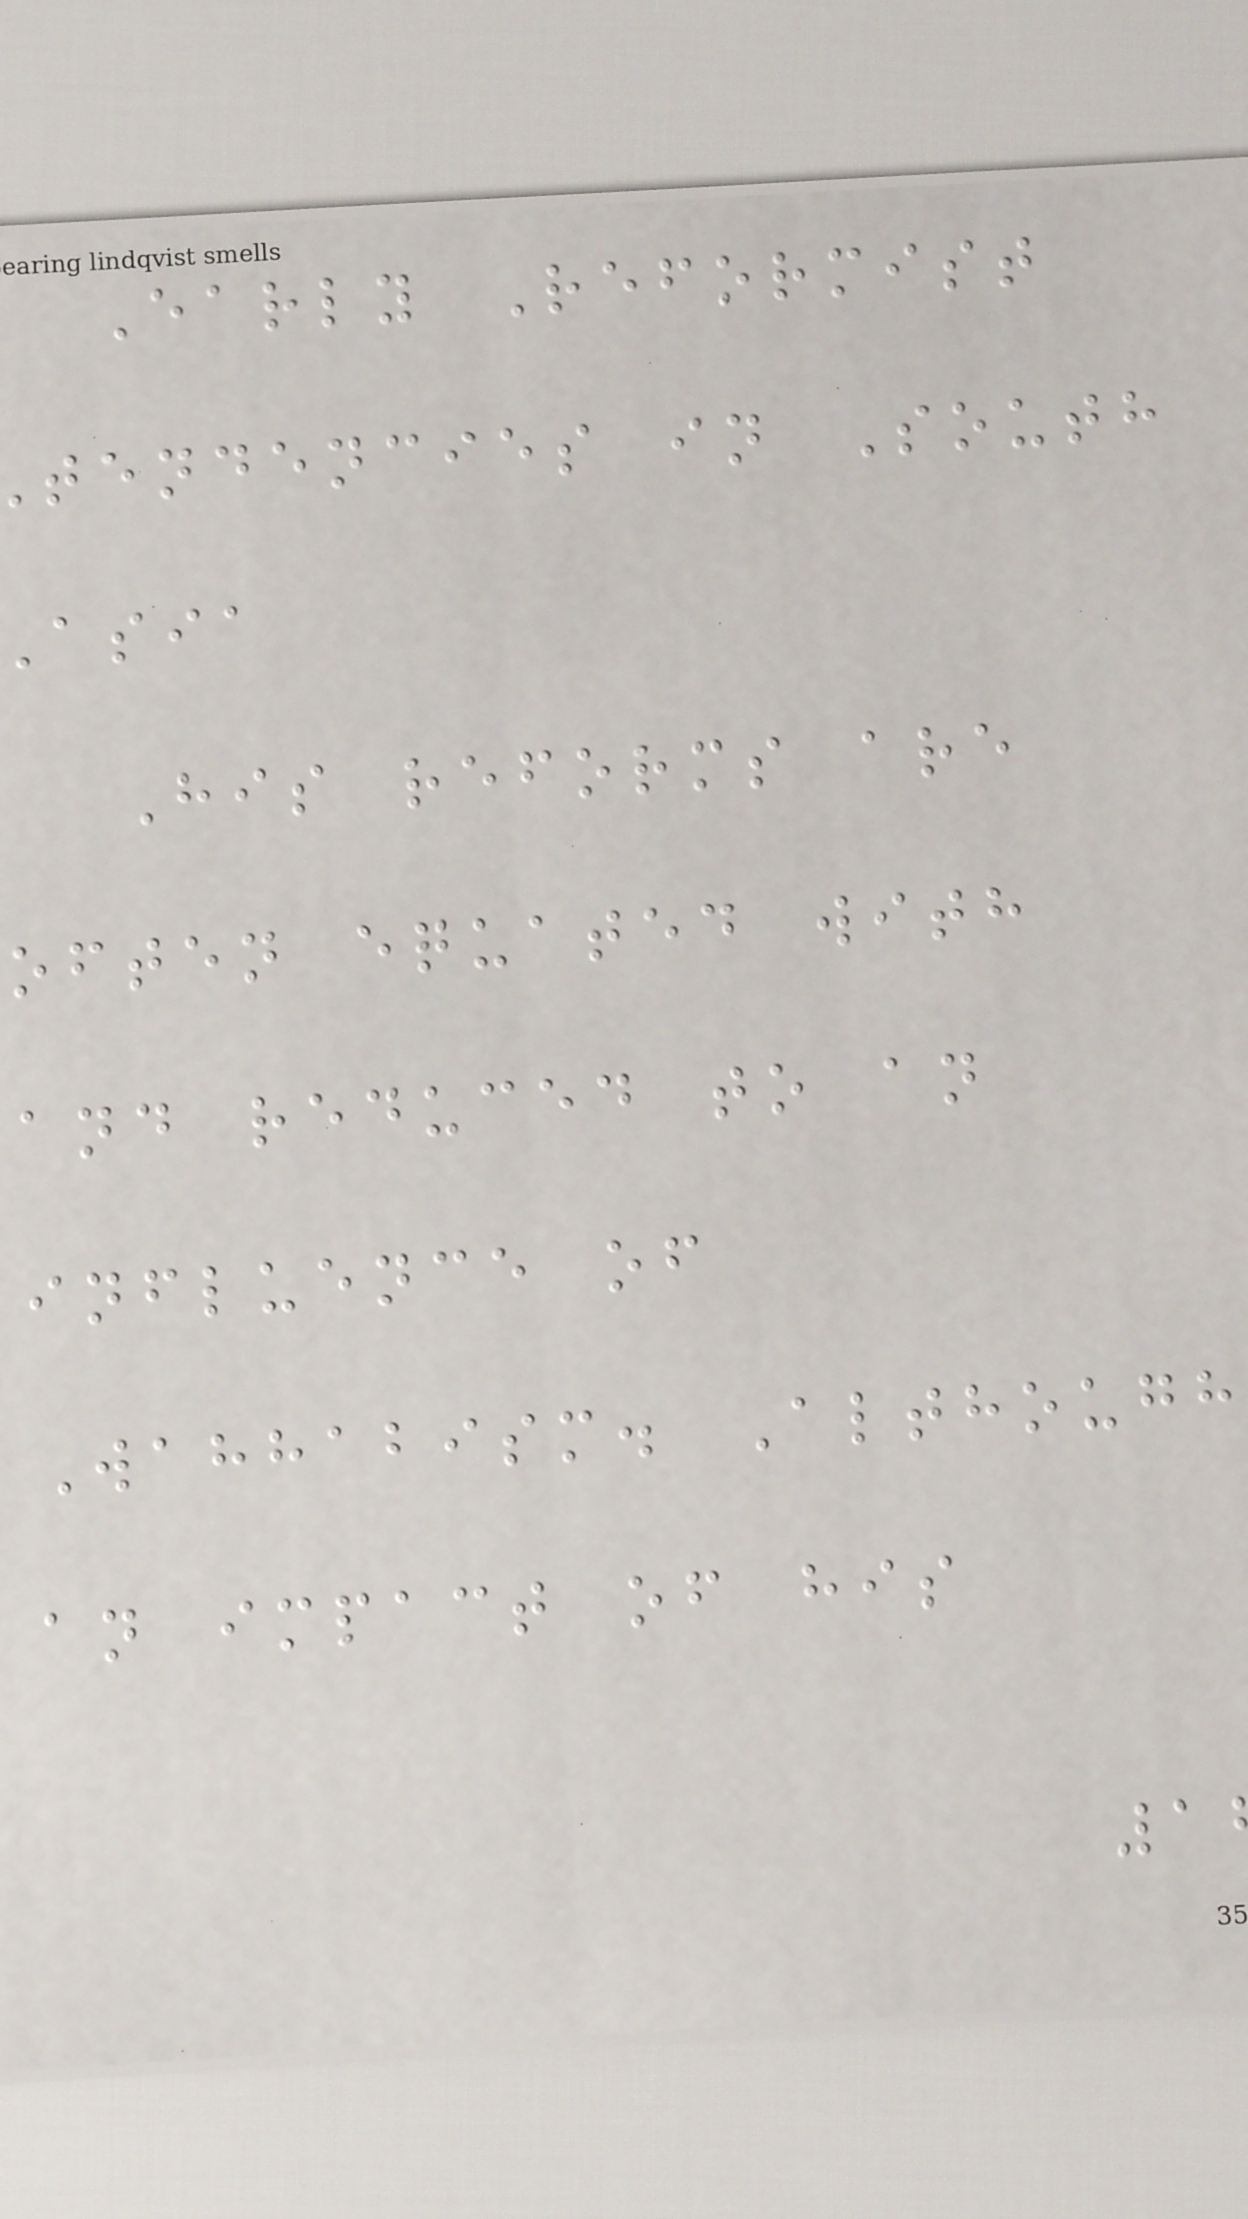Early Reformist
tendencies in South
asia
His reforms are
often equated with
and reduced to an
influence of
Wahhabism. Although
an impact of his
